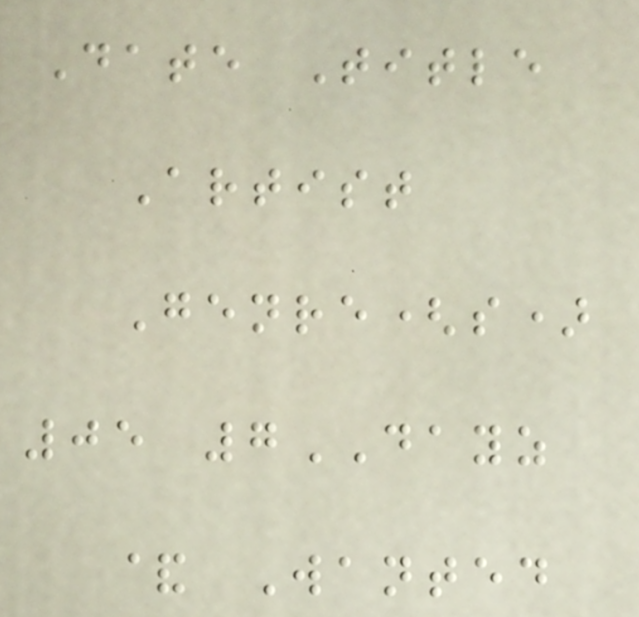Date Title
Artist
Genre(s)
05 7DAYZ
& Wanted
